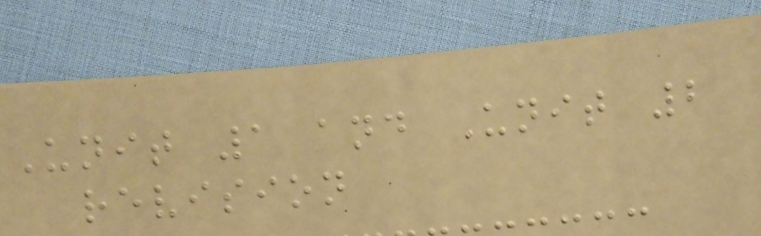Unit 1 and Unit 2
revision
